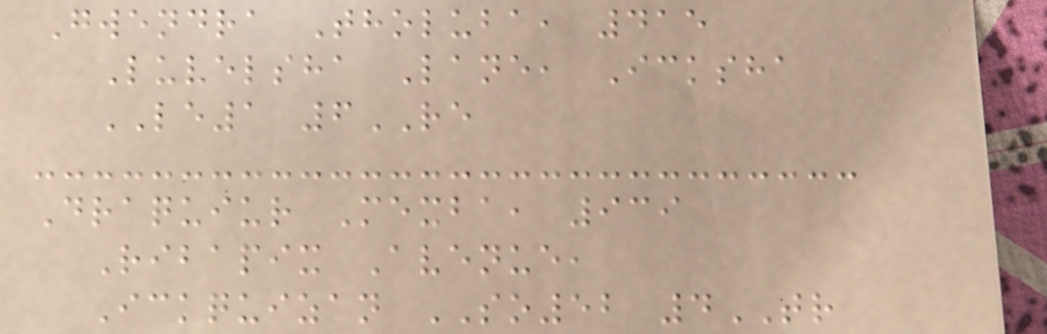Gwendra Tholuba, 415
Luvelsha Lane, Icksha
LE1 6RE
Draquiur Mexba, 939
Ribapix Avenue,
Ickquizan SO52 4TR
